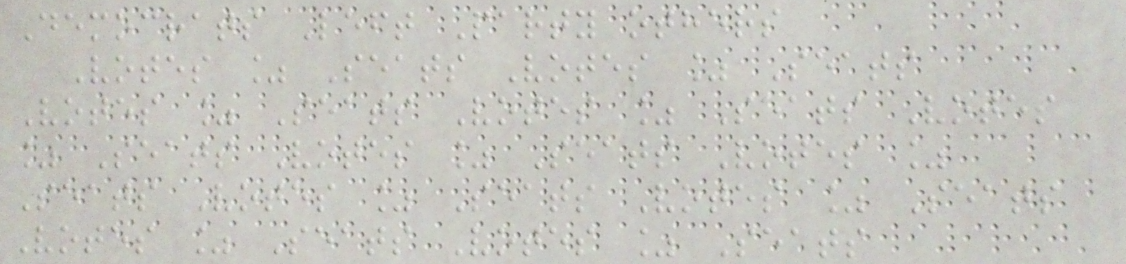Democrats Left Party others
Votes % Seats Votes % Seats
Votes % Seats Votes % Seats Votes
% Seats Votes % Seats Votes %
Seats Votes % Seats Votes % Seats
Votes % Seats Votes % Seats
